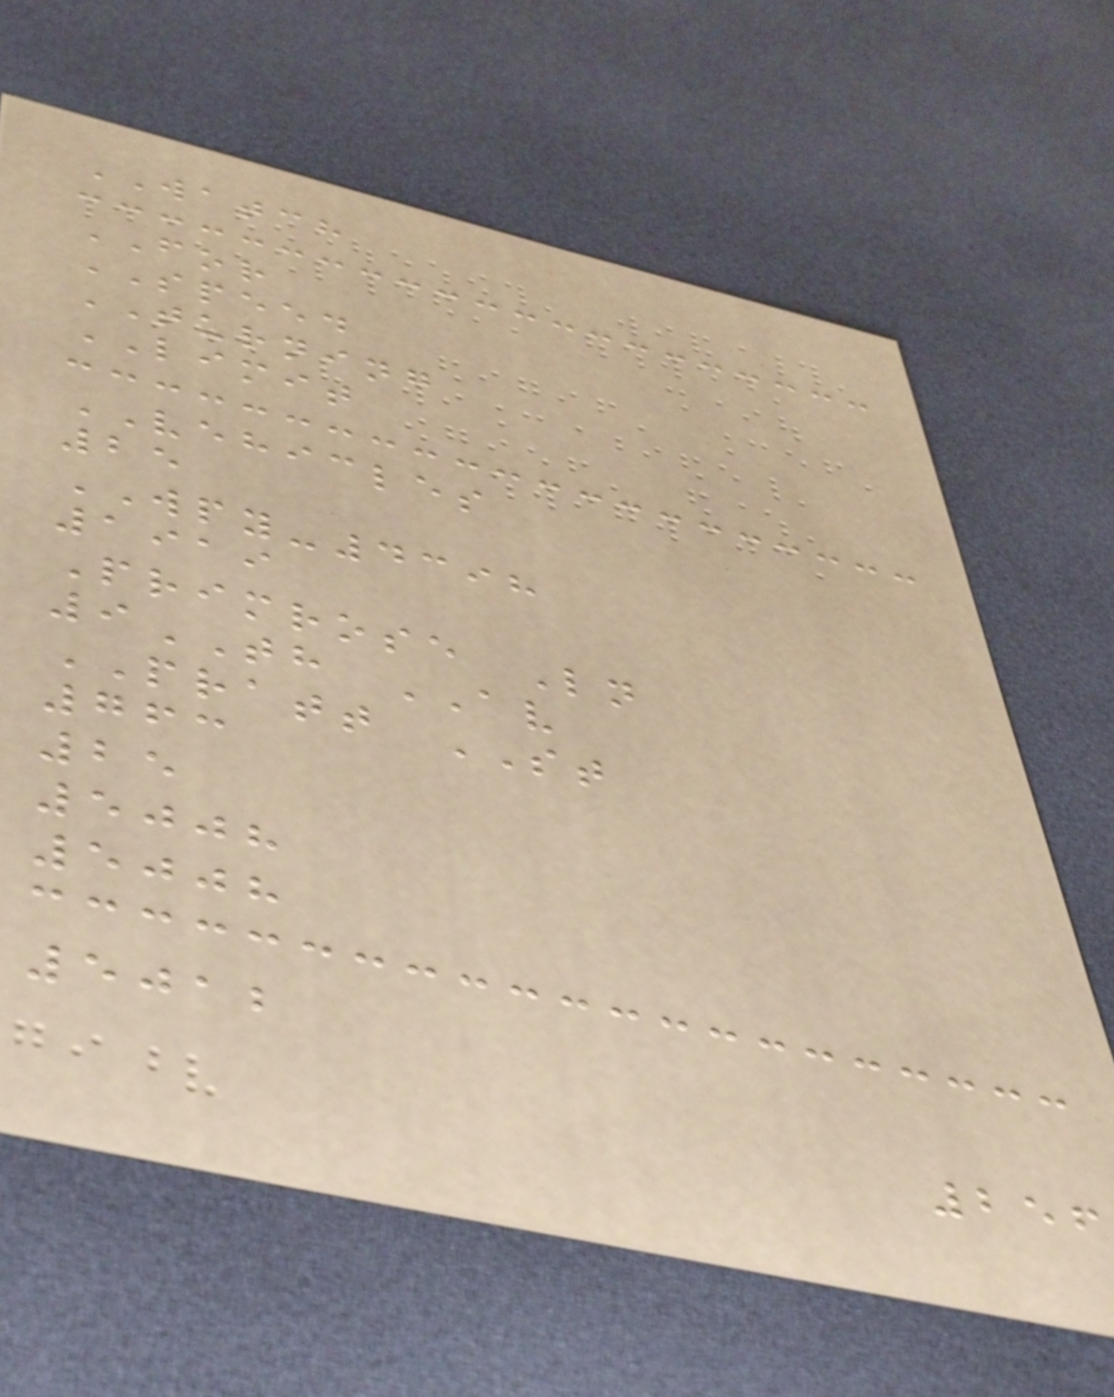WATCH
FOR
SPEED
TURNING
LIMIT
VEHICLES
25
WPY-4398
1919
Primrose Ln
9TH AV
PRATT ST
763
25
5008
5008
5012
256
